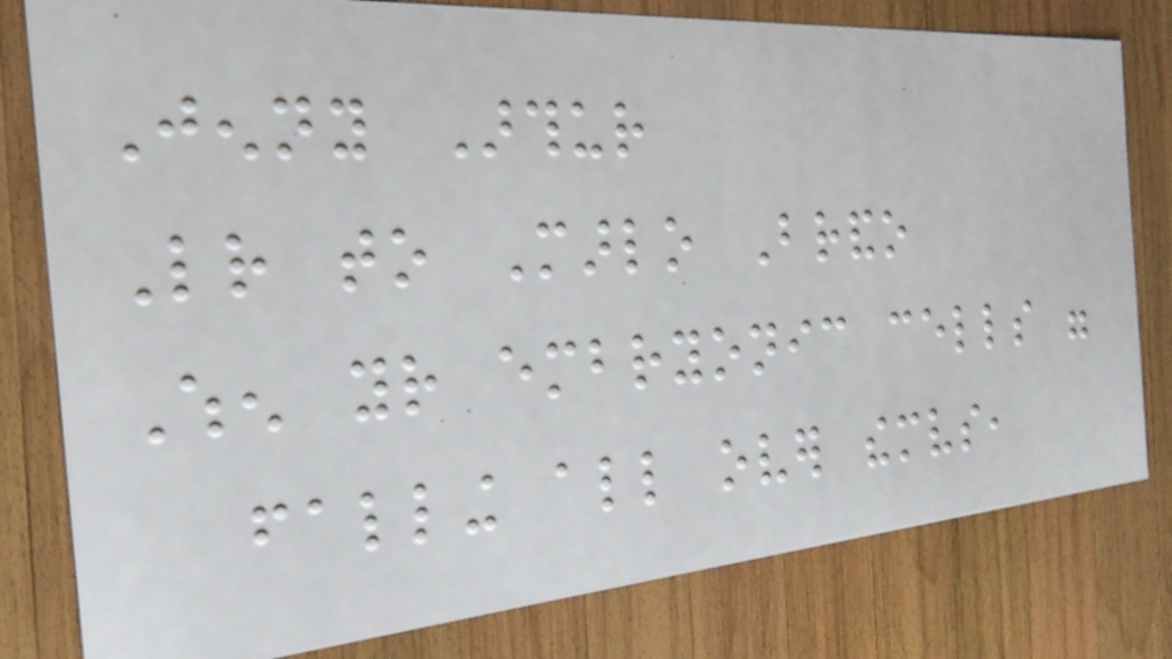Jenny Arthur
Letter to Marlo Brando
When your embryonic cells were
falling all over themselves,
